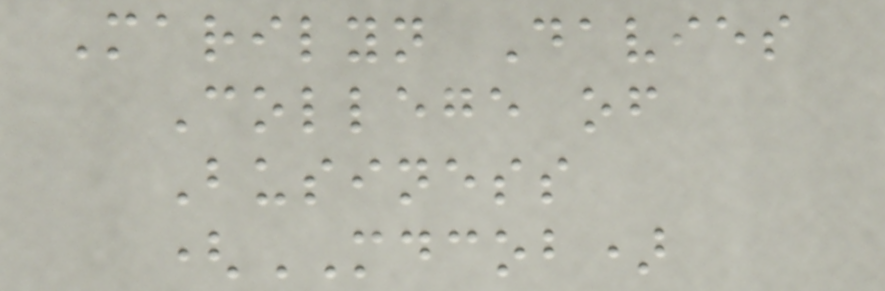Marilyn Davies
College of
Business
(MDCOB)
